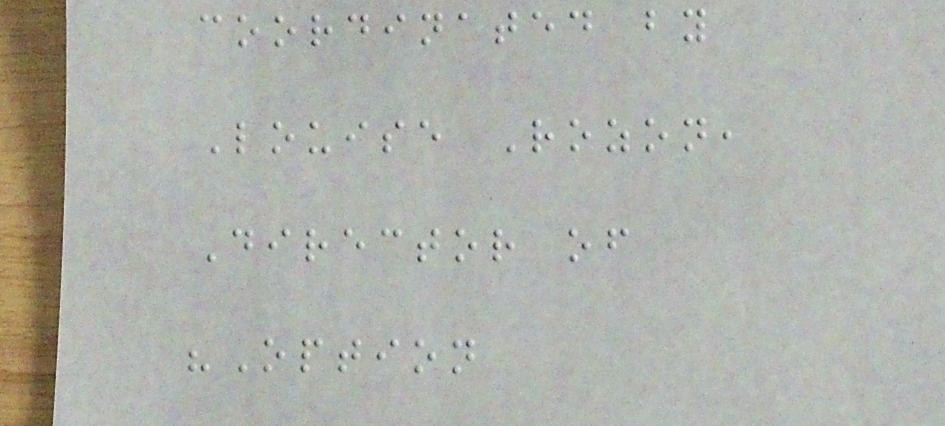coordinated by
Louise Rozon,
Director of
"Option
